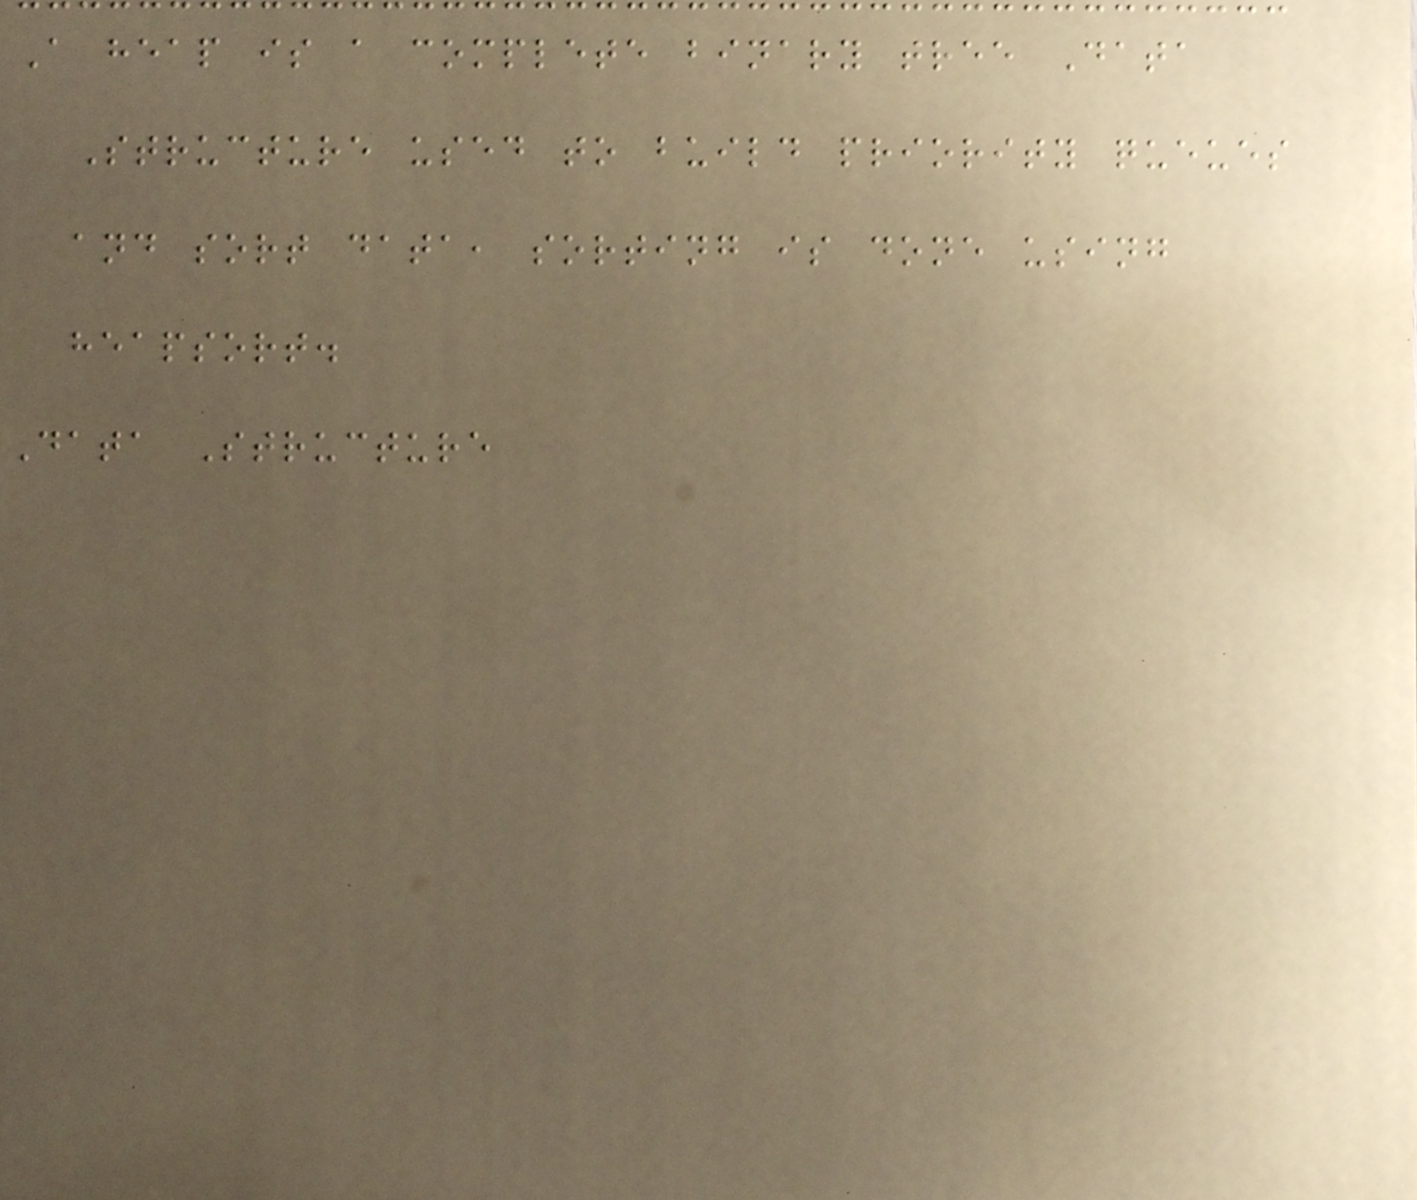A heap is a complete binary tree Data
Structure used to build priority queues
and sort data, sorting is done using
heapsort.
Data Structure
